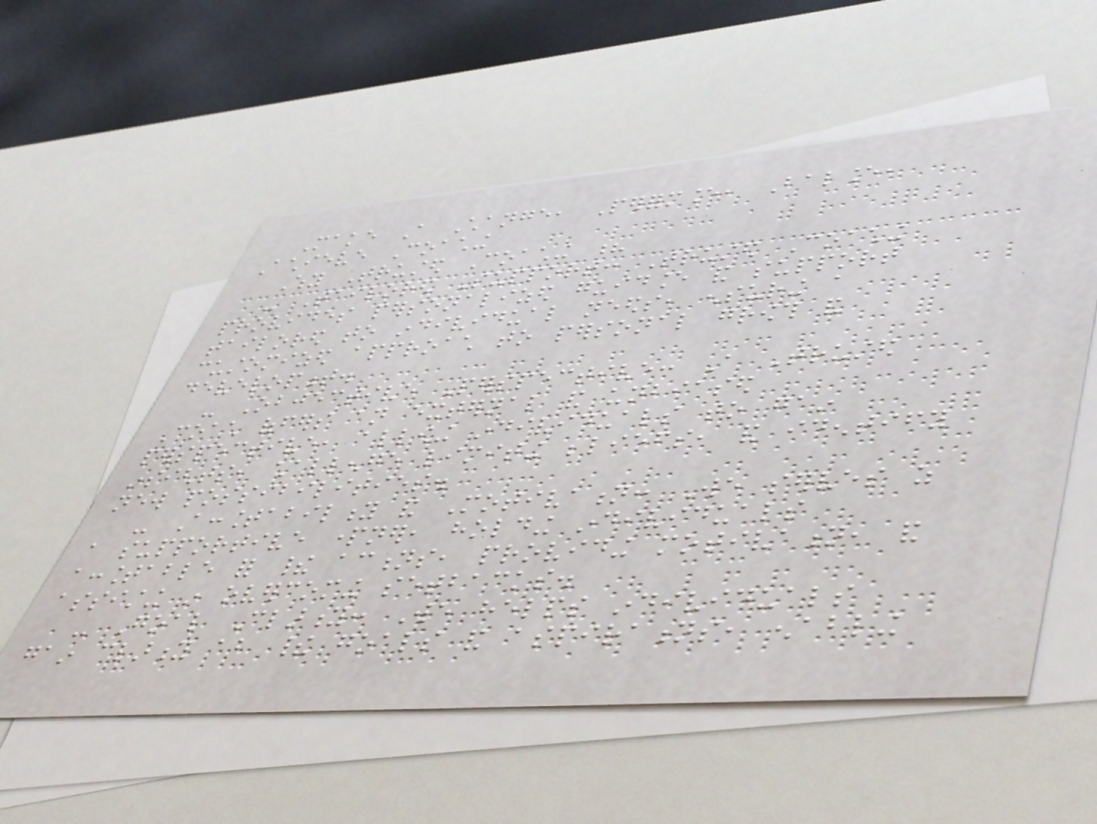Make A Change, Performance, Balance,
Achieve Coaching
Why Trusted Coaching ?
- Tailored Support: Trusted Coaching
provides personalized guidance and support
tailored to individual needs, ensuring a
customized approach to personal growth and
development.
- Objective Perspective: A Trusted
Coach offers an external and unbiased
perspective, allowing individuals to gain
insights, challenge limiting beliefs, and identify
new possibilities.
- Accountability and Motivation: We serves as
a supportive partner, holding individuals
accountable for their actions, providing motivation, and
assisting in overcoming setbacks.
- Goal Clarity: We helps individuals
gain clarity about their goals and aspirations, enabling
